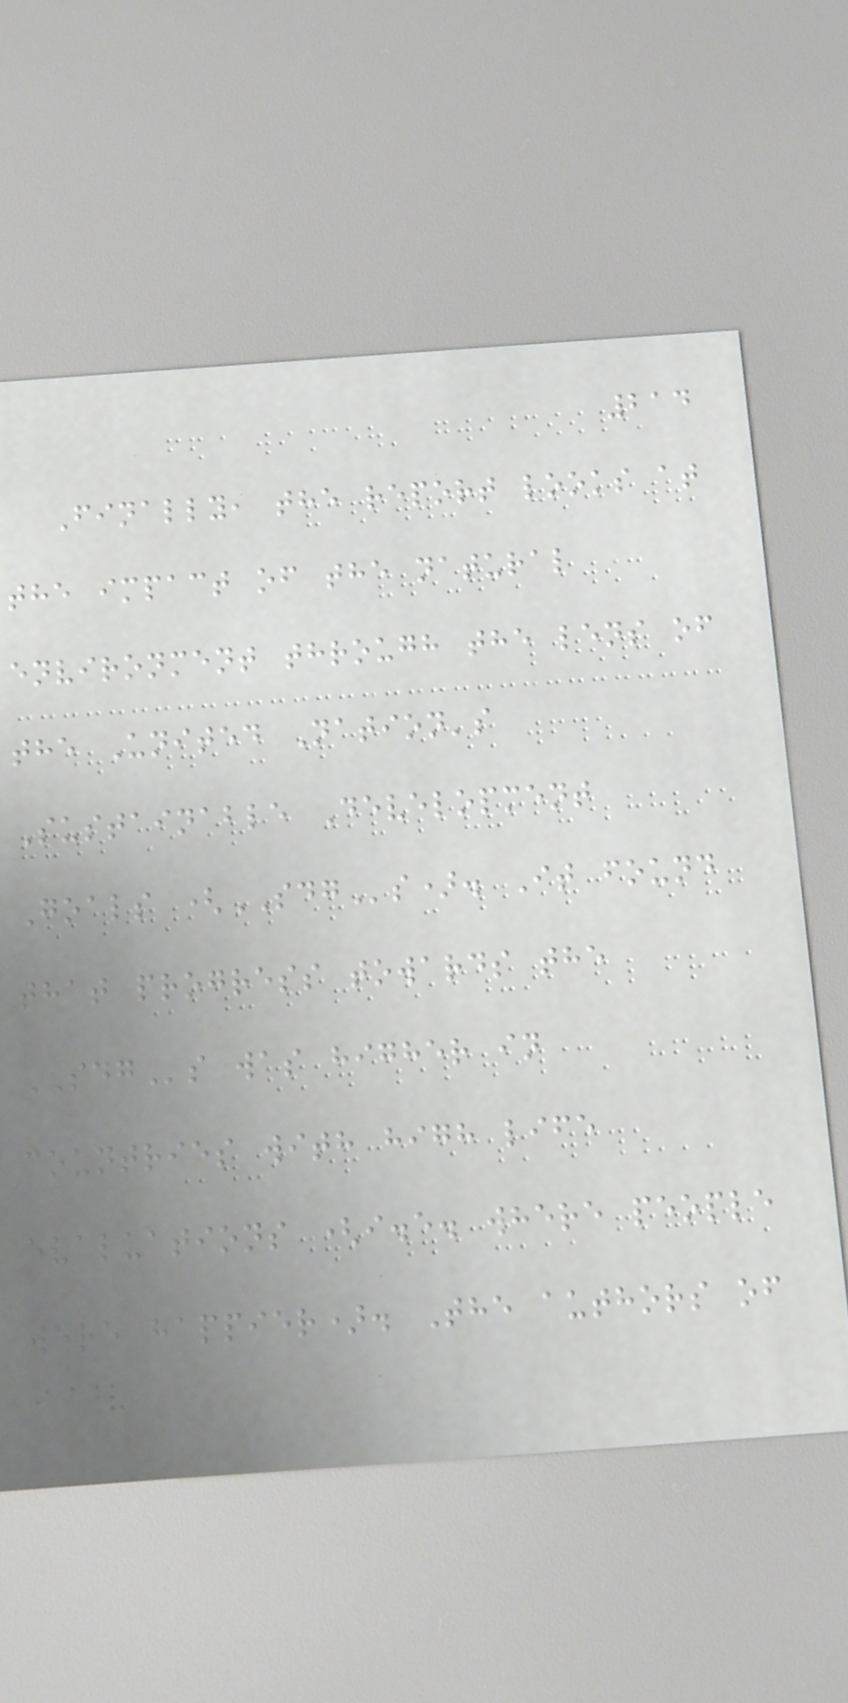214
Finally, the report looks at
the impact of the natural
environment through the lens of
the United Nation's
Sustainable Development
Goals (SDGs). It found
that progress towards the
SDGs was higher in
countries with high life
evaluations (i.e. where people
were happier). The authors of
